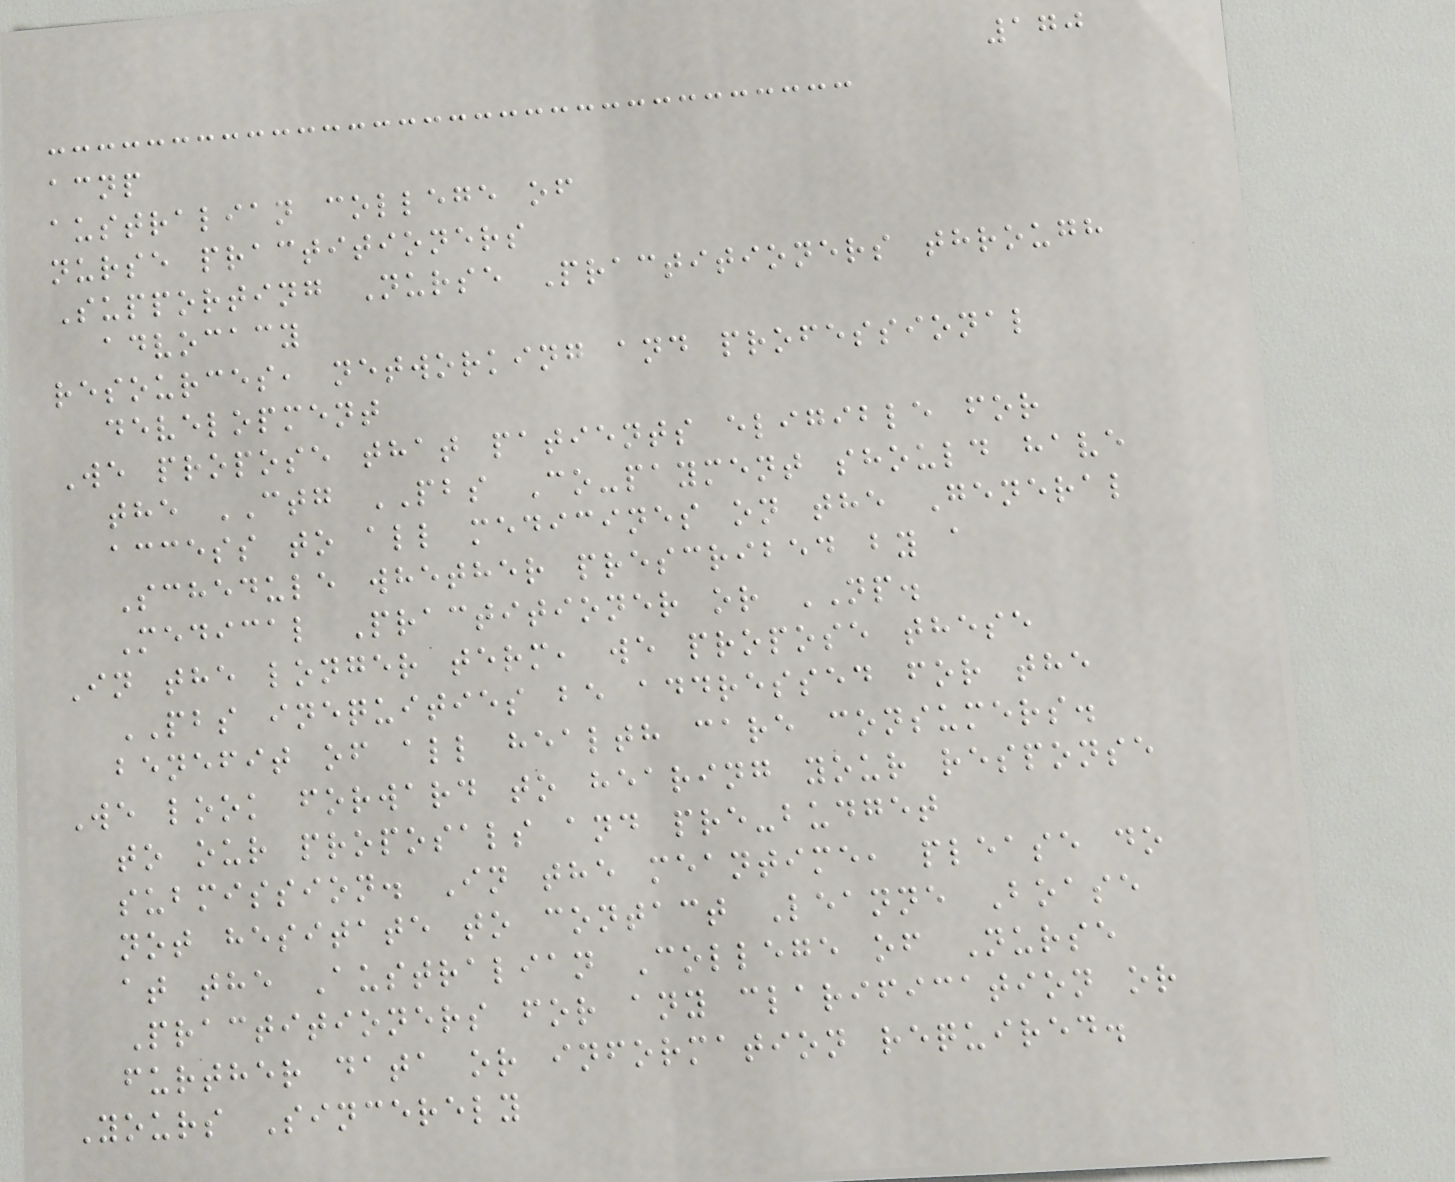170
acnp
australian college of
nurse practitioners
Supporting Nurse Practitioners through
advocacy
resources, networking and professional
development
We propose that patients eligible for
the CTG PBS Co-payment should have
access to all medicines on the General
Schedule whether prescribed by a
Medical Practitioner or NP.
In the longer term, we propose these
PBS inequities be addressed for the
benefit of all health care consumers.
We look forward to hearing your response
to our proposals and pre-budget
submission. In the meantime, please do
not hesitate to contact Leanne Boase
at the Australian College of Nurse
Practitioners for any clarification or
further data or information required.
Yours Sincerely
